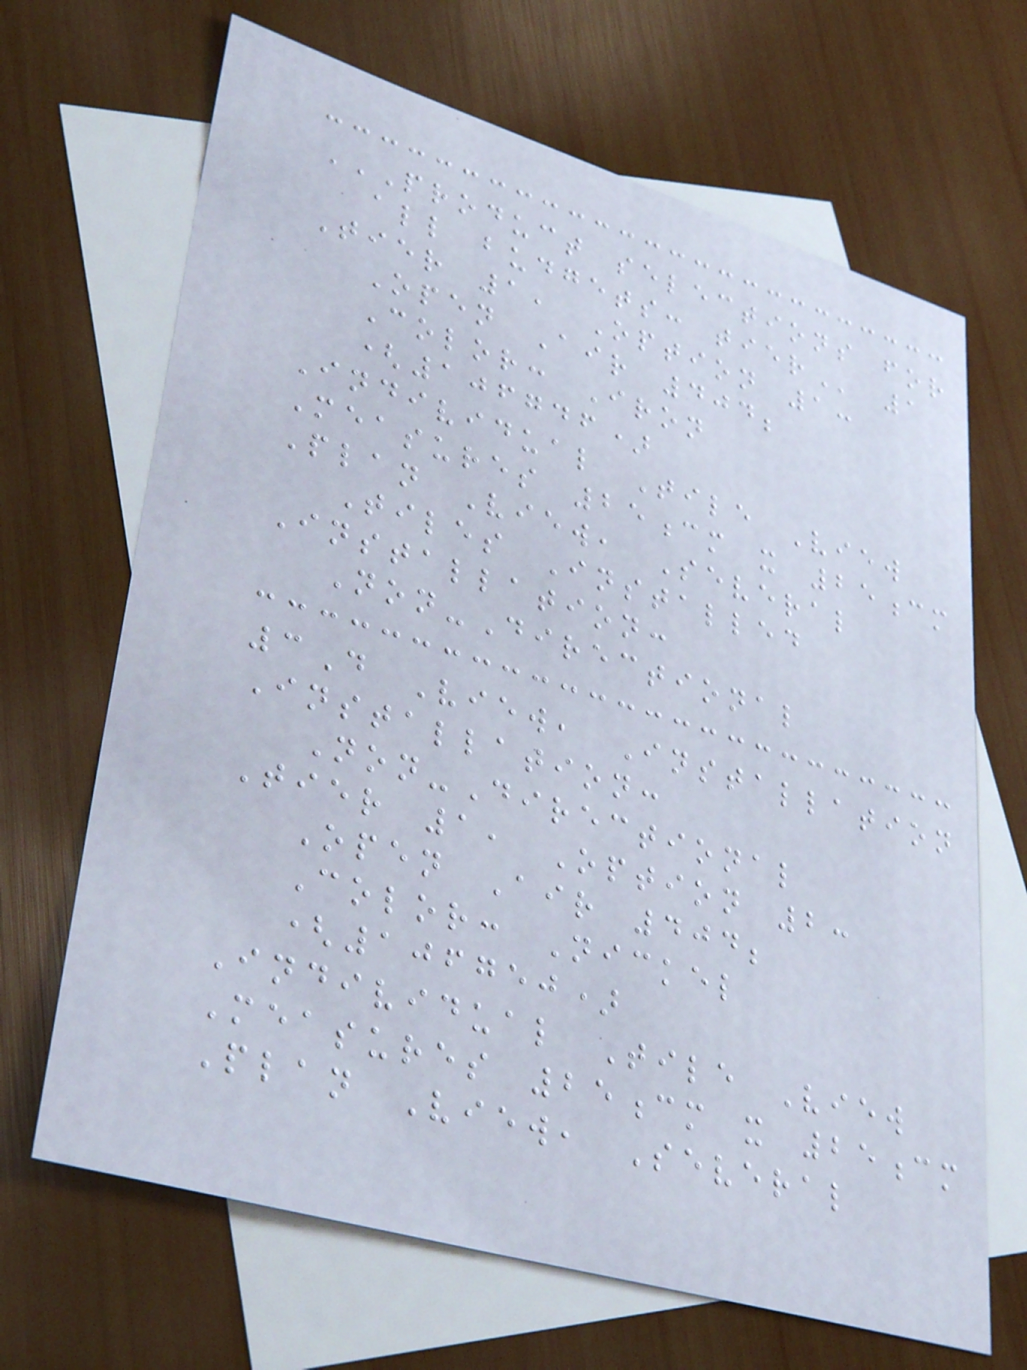PRODUCT SELECTIONS FOR
ALL BUDGETS: TIER 1
Tier 1, Option 1:
Open Air 404;
Color: Iron
(106746)
Individual Tile View
Measures 25cm x 25cm
Plan View, Several
Tiles Installed
Installation:
Non-Directional
3D View, Installation
Installation:
Non-Directional
Tier 1, Option 2:
Open Air 404;
Color: Nickel
(106750)
Individual Tile View
Measures 25cm x 25cm
Plan View, Several
